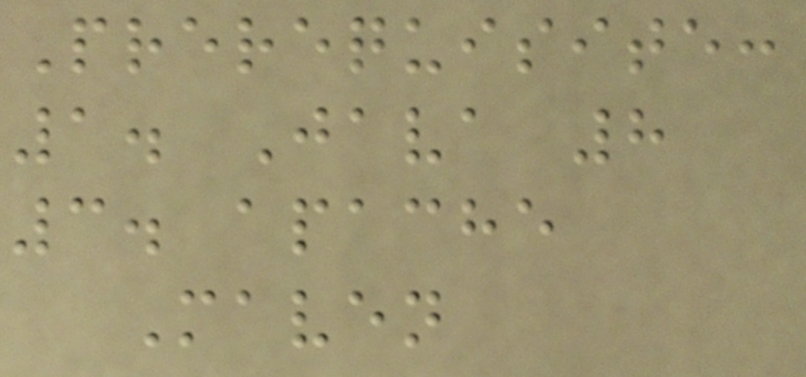Prerequisite:
1. Java 8
3. apache
Maven
